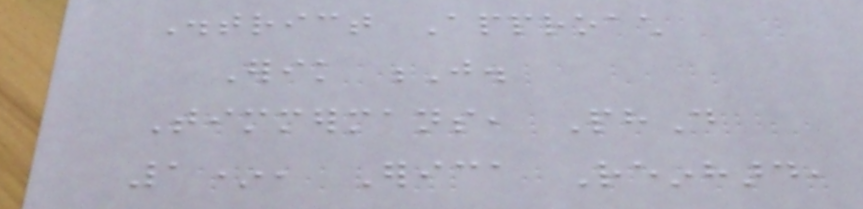District Approach
Erik J.
Timmermans, PhD
1*, Erica Reinhard,
